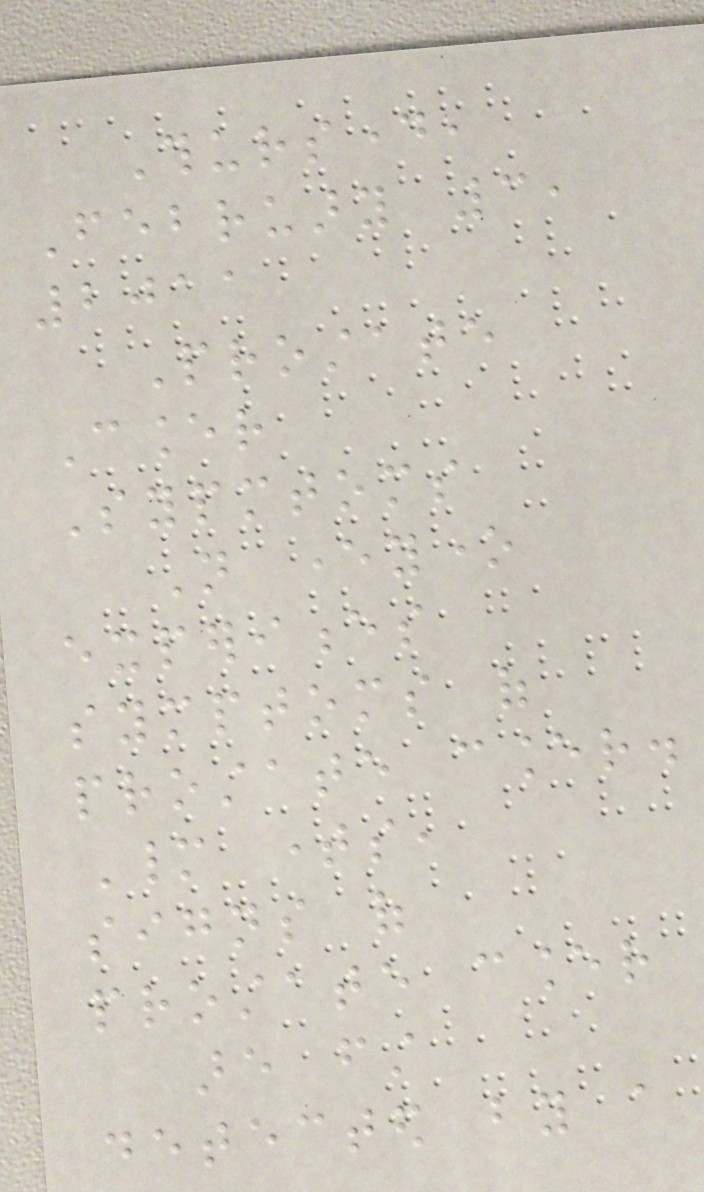Thursday,
February 3,
2011
Prostate
Cancer
Sypmtoms
Not everyone
experiences
symptoms of
prostate cancer.
Many times,
signs of
prostate cancer
are first
detected by a
